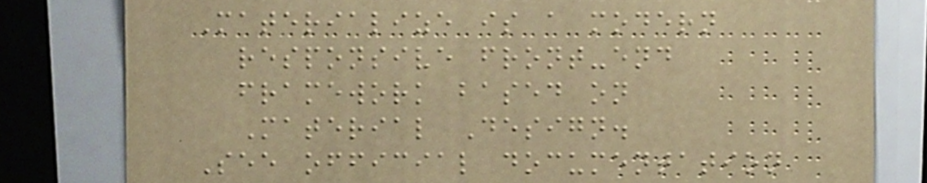Materialize is a modern
responsive front-end
framework based on
Material Design.
See official documentation
